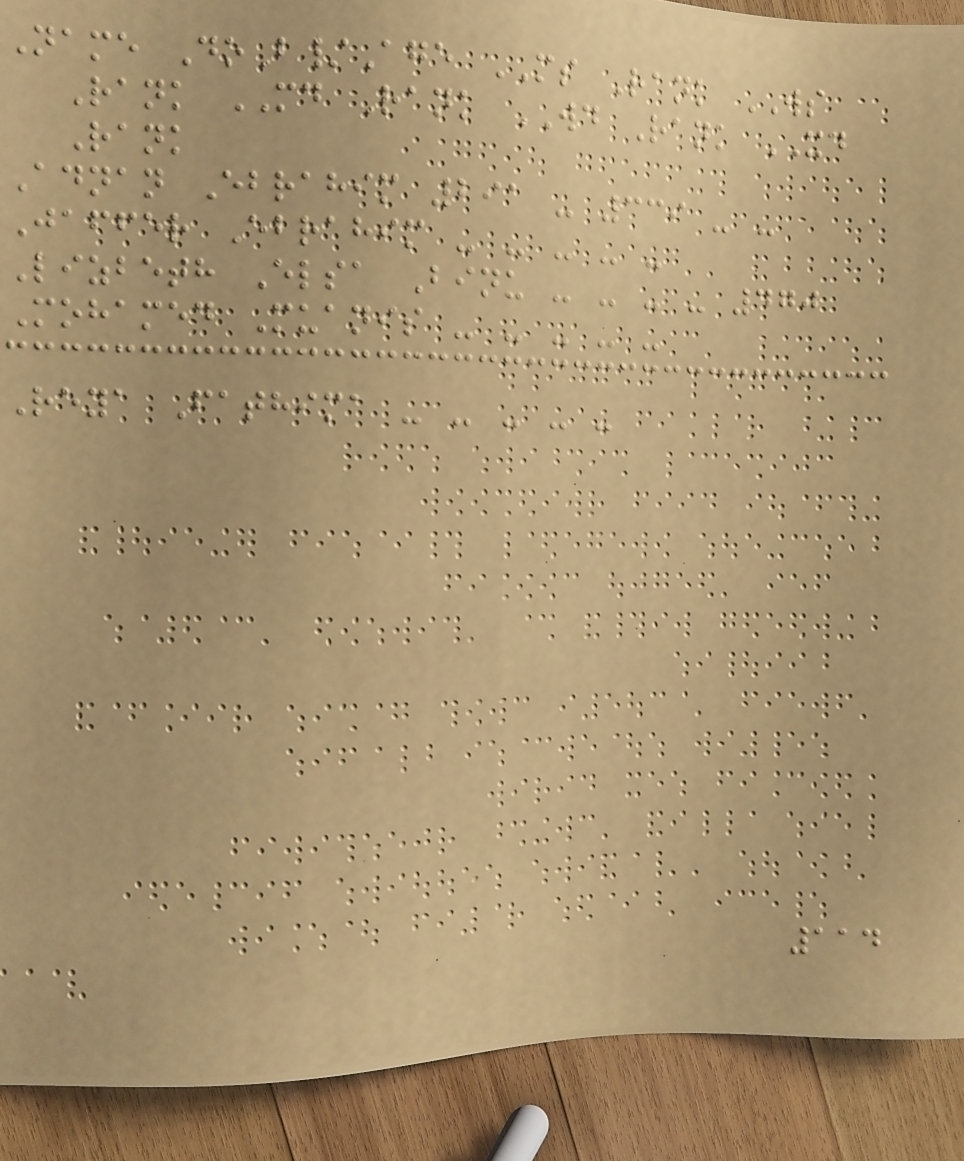Name DoB/Age MS Rank WS
Rank MD Rank WD Rank XD
Rank
Adnan Ebrahim 291 - 339 - -
Jaffer Ebrahim - - - - -
Lizbeth Elsa Binu - - - - 470
Mohamed Muanis - - - - -
Reya Fathima - - - - -
114
